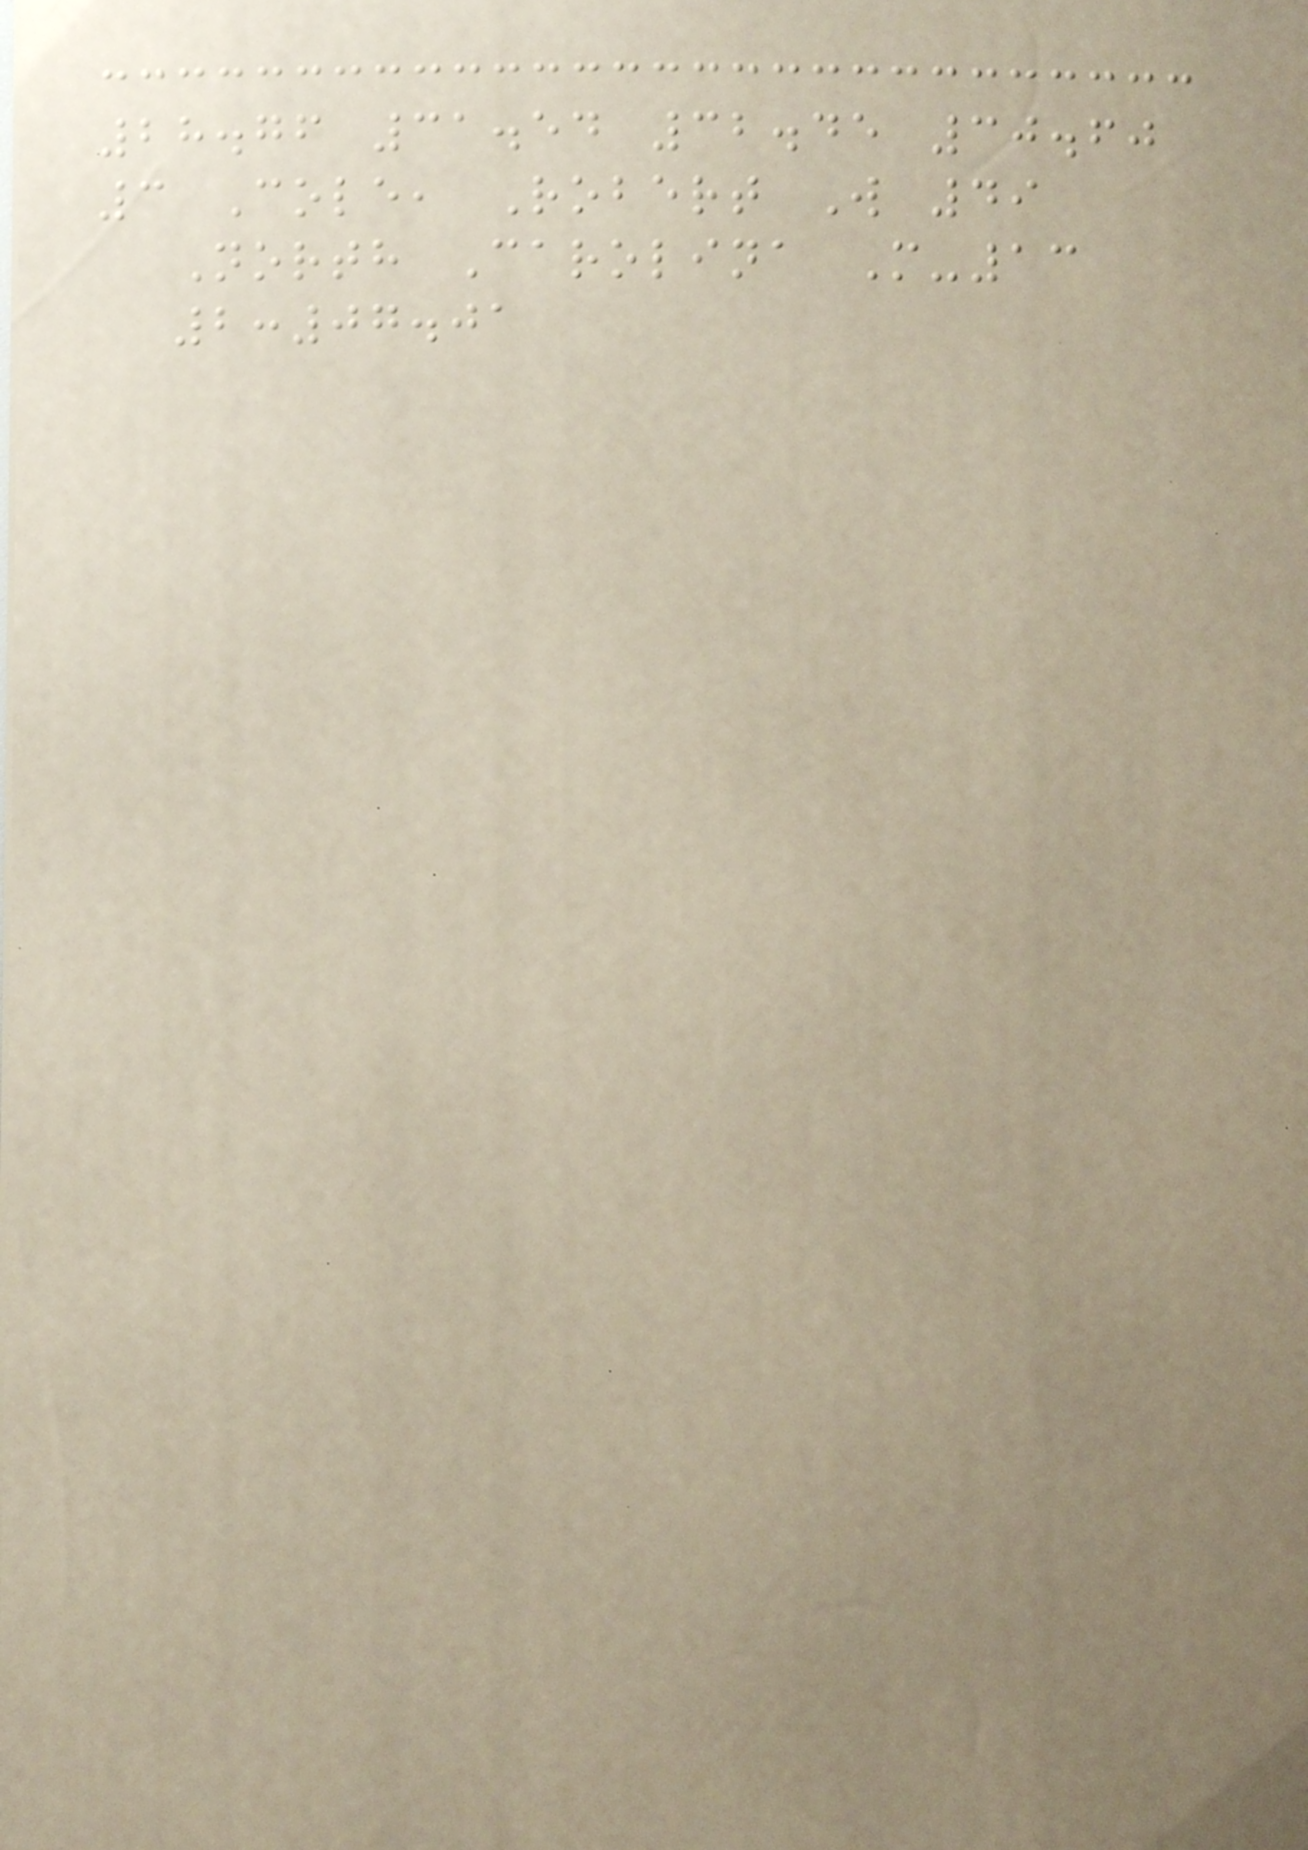28.76 31.54 32.45 30.60
3 Cole, Robert W 49
North Carolina M-13
2:07.01
